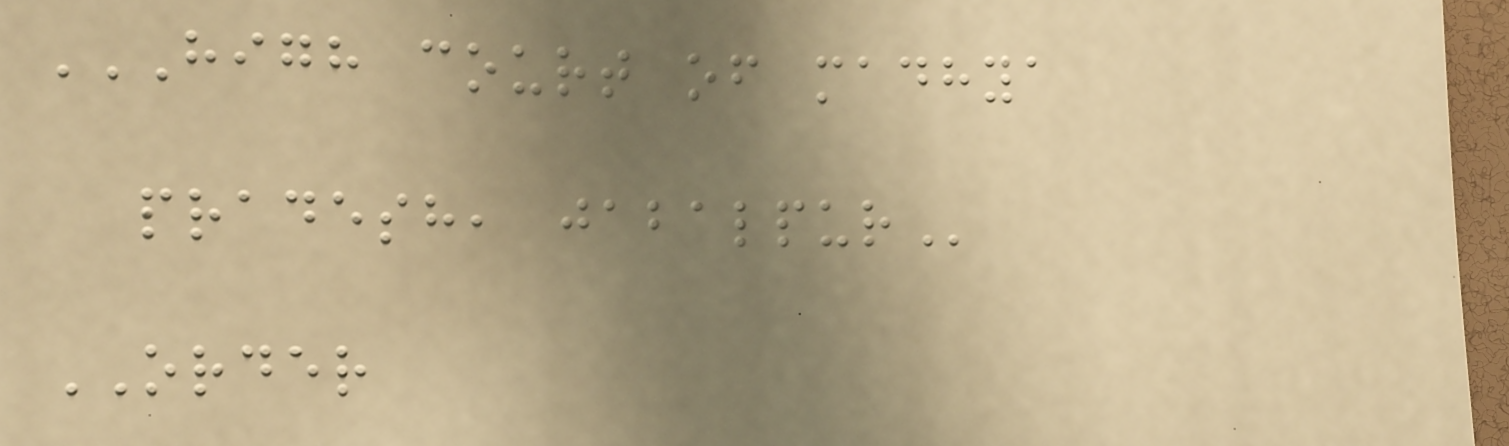HIGH COURT OF MADHYA
PRADESH, JABALPUR
ORDER
